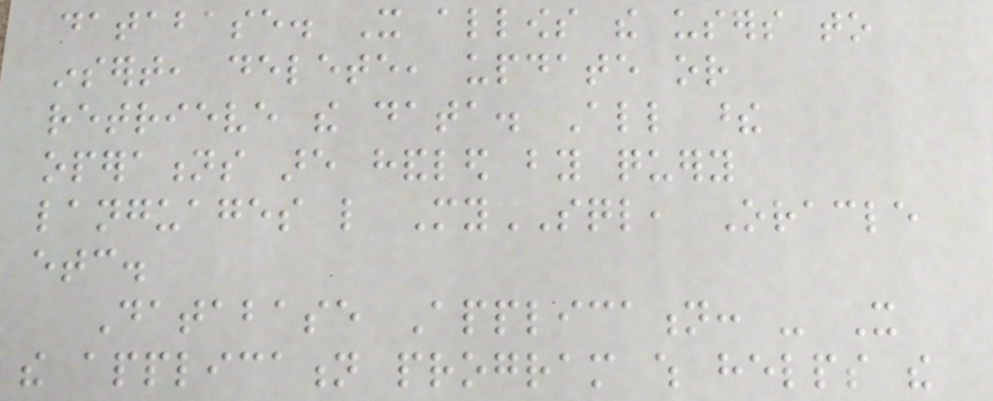database. It allows the users to
insert, delete, update or
retrieve the data. All these
operations are handled by query
languages like MySQL, Oracle
etc.
Database Application: - It
the application program which helps the
